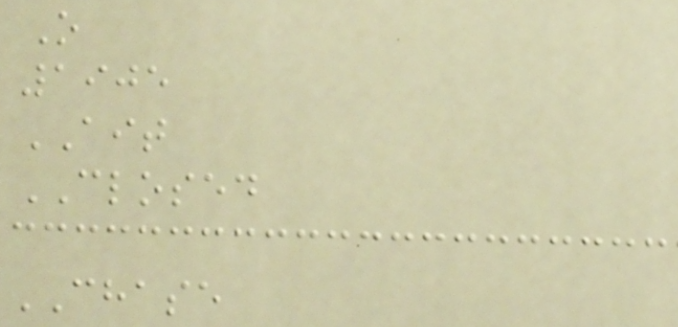O
1905
AIT
CLOSED
CHASE
